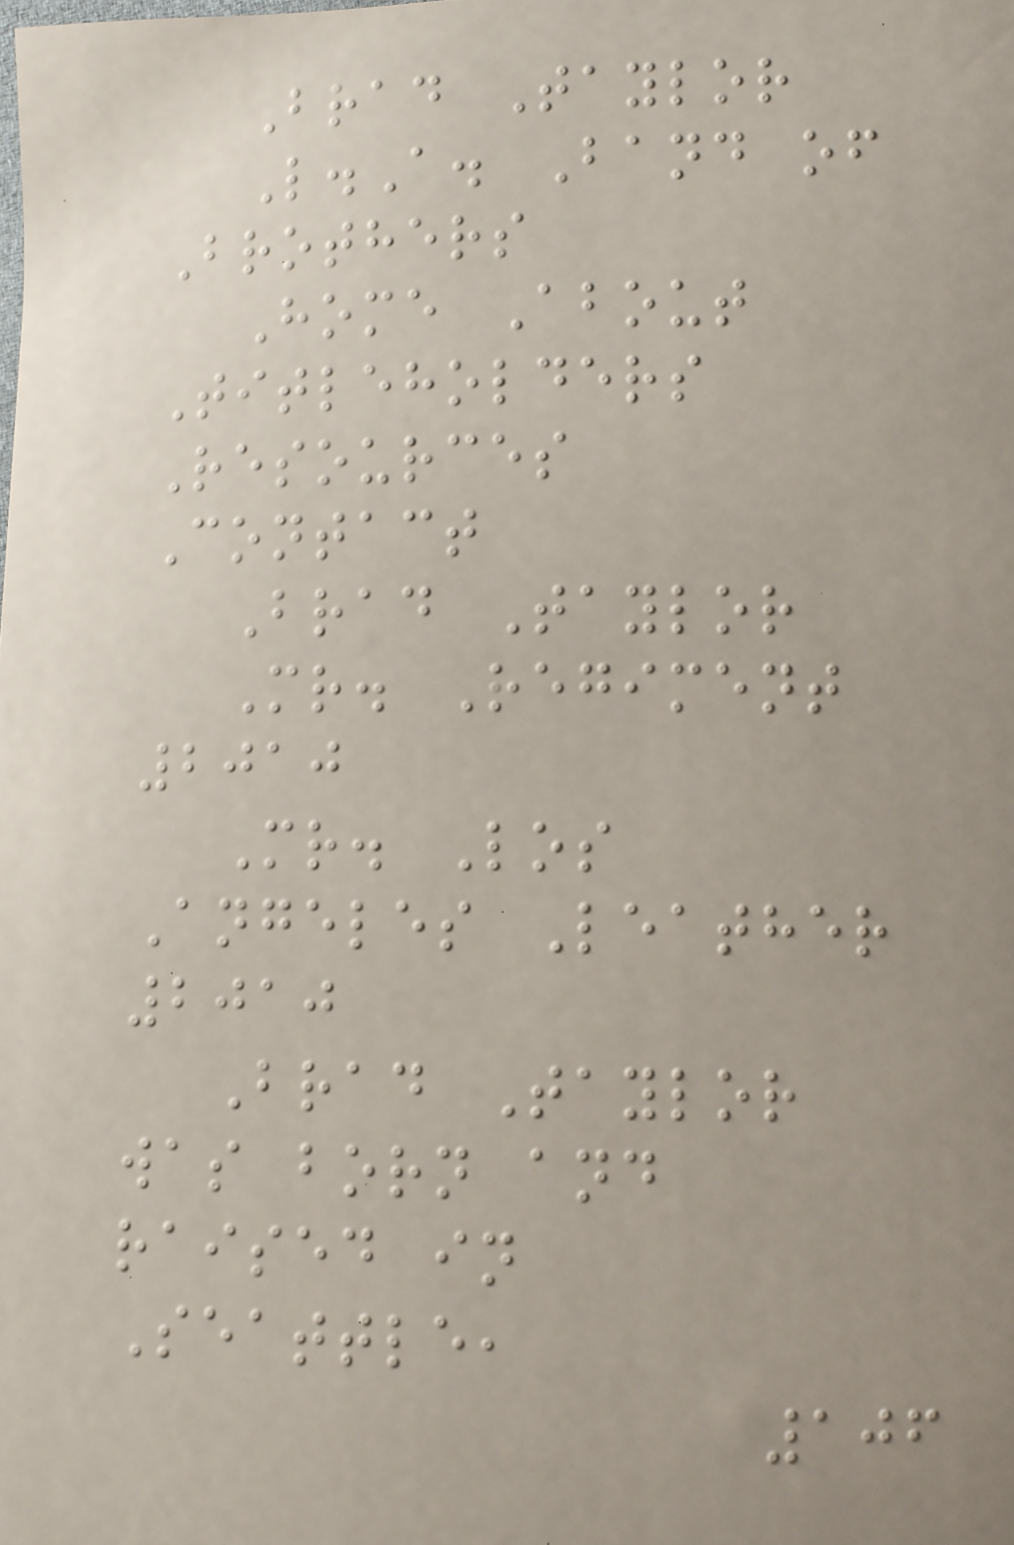Brad Taylor
L.A. Band of
Brothers
Home About
Titleholders
Resources
Contact
Brad Taylor
Mr. Regiment
2010
Mr. Los
Angeles Leather
2010
Brad Taylor
was born and
raised in
Seattle,
106
